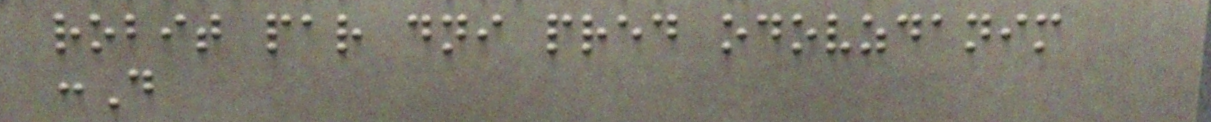robit par dni pred odovzdanim
:D
